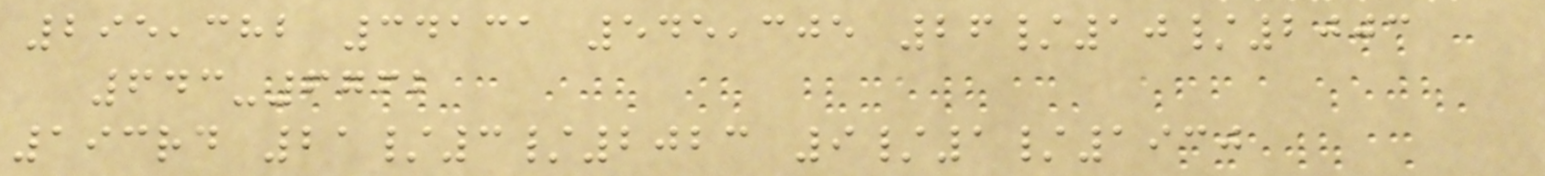295,382 34131 545,305 26/10/2003
643-6762
193rd 21/3/2023 9/1/1930
